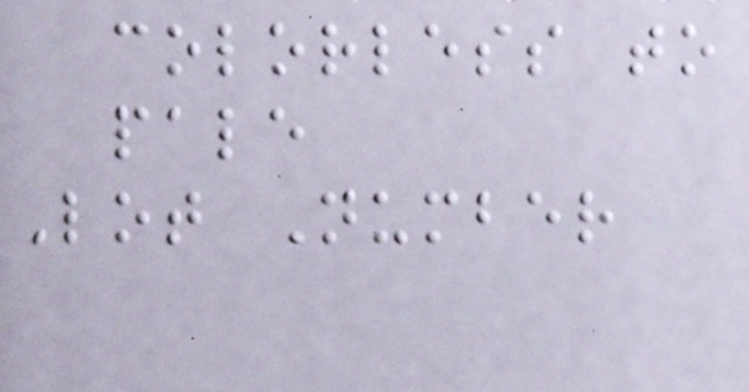colorless to
pale
Lot Number
